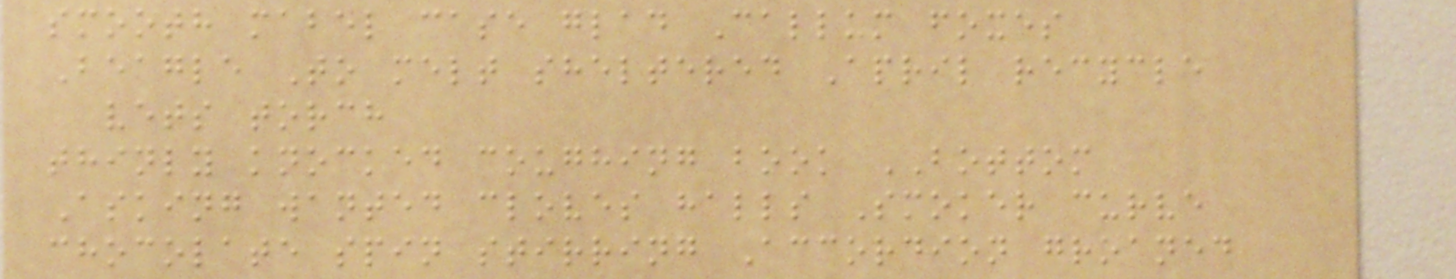smooth mabel case glad Callum foxes
Beagle To melt sheltered April recycle
vets torch
thinly knocked coughing book BOTTOM
Asking wanted cloves halls Smoker curve
chocolate spin stirring Accordion groaned
